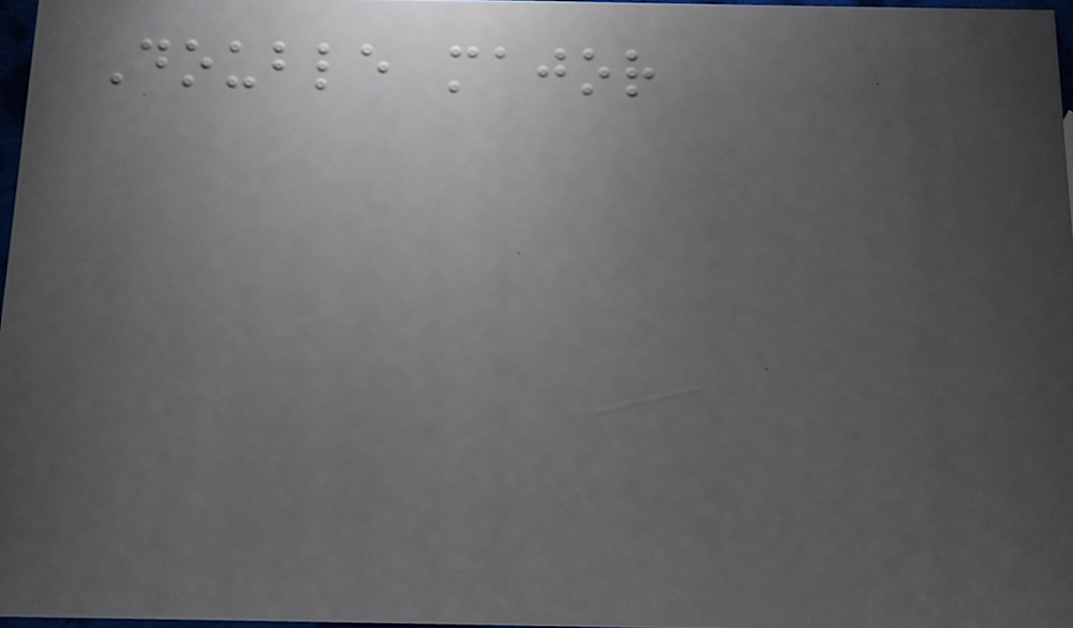Double major
